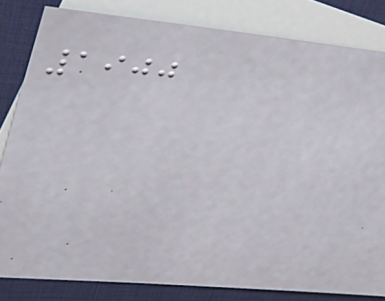1900
